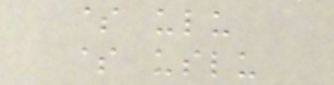$ ulu
$ uslu
